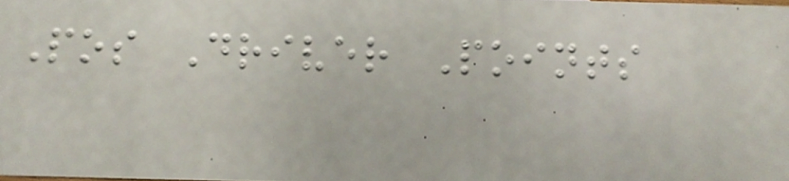Pos Driver Points
